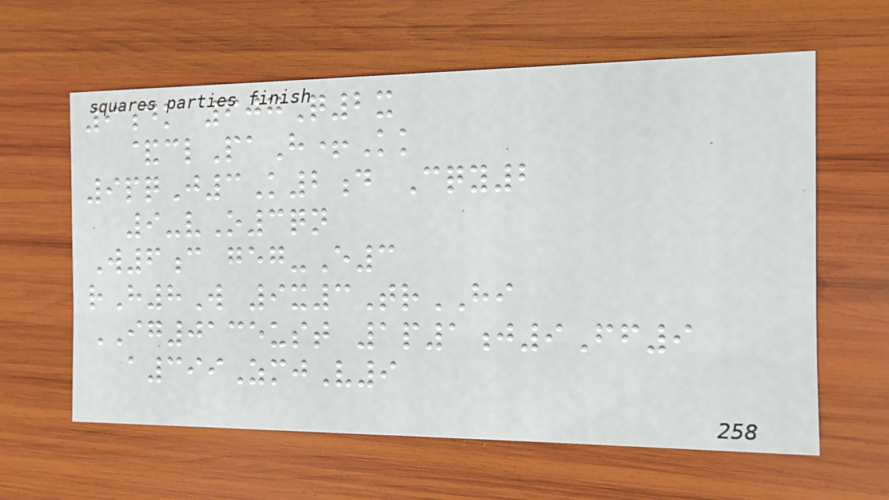9dk 607Q2x
&clPaH+Kk
9pqJ3K2d Cqy2
9-vO3qn
W6c geg-E3
rH8W 9x3TrHI
IG0135ust 1p1j9Ff9
a399ZmjV9
